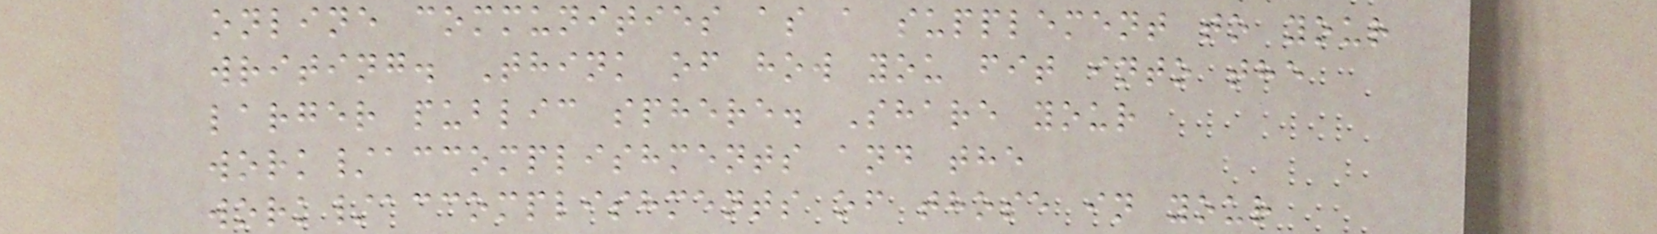online communities as a supplement to your
writing. Think of how you fit into the
larger public sphere. Share your
work/accomplishments and the
work/accomplishments of those in your
